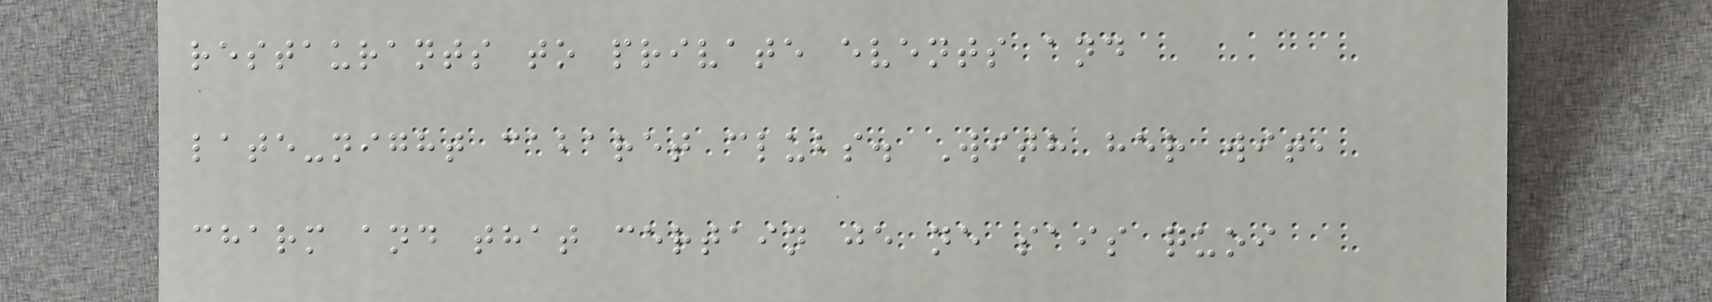restaurants to private events and
late-night cabaret clubs. With her wit,
charm and that certain je ne sais quoi
